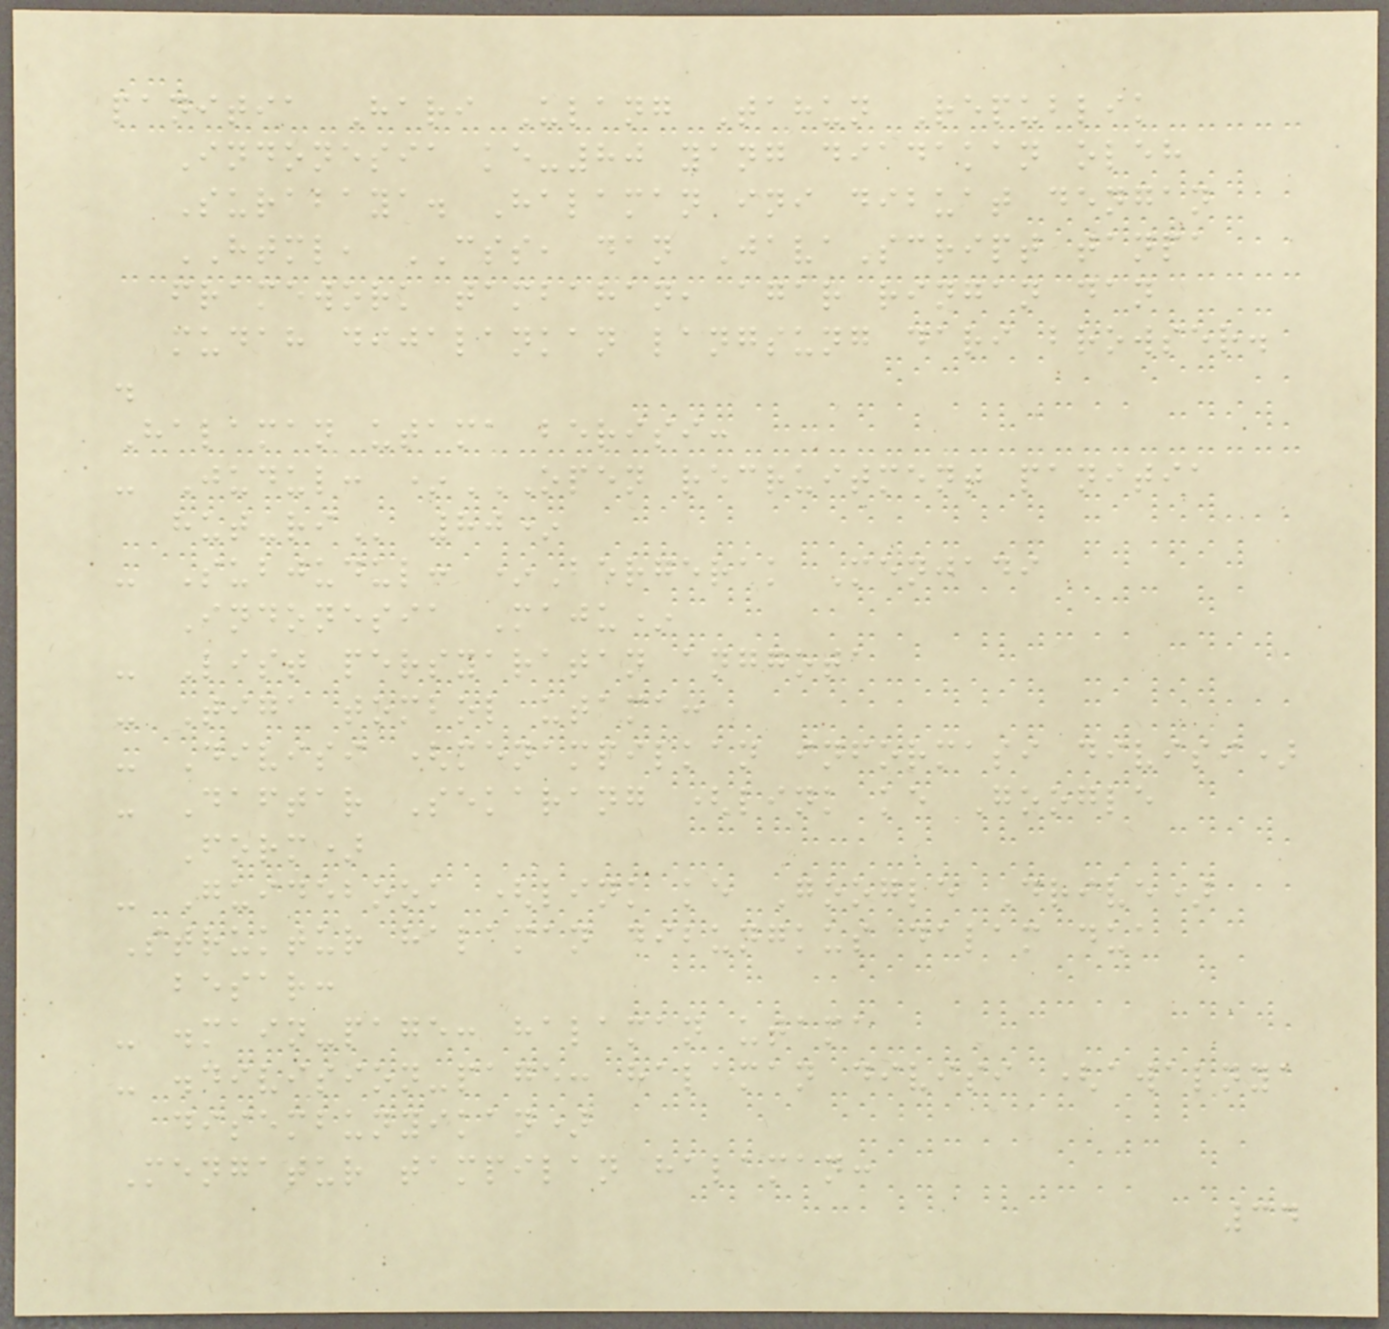panitia Hari Ulang Tahun Republik
Indonesia ke-80 yang diadakan oleh
Surabaya. Halaman ini dibuat dengan
HTML, CSS, dan JavaScript tanpa
framework tambahan, agar ringan dan
mudah dijalankan langsung dari browser.
.
Halaman utama berisi:
- Judul: *OPEN RECRUITMENT PANITIA
HUT-RI 80*
- Subjudul: *Bergerak Menjadi
Indonesia Maju*
- List persyaratan anggota
- Tiga tombol utama:
- Divisi (menampilkan informasi divisi)
- Daftar Sekarang (link ke Google
Form)
- Guidebook (link ke Google Drive)
Struktur halaman dibungkus dalam dua
besar:
- .main-page: halaman utama
- .division-page: halaman divisi (awalnya
disembunyikan)
Mengatur tampilan halaman:
34
